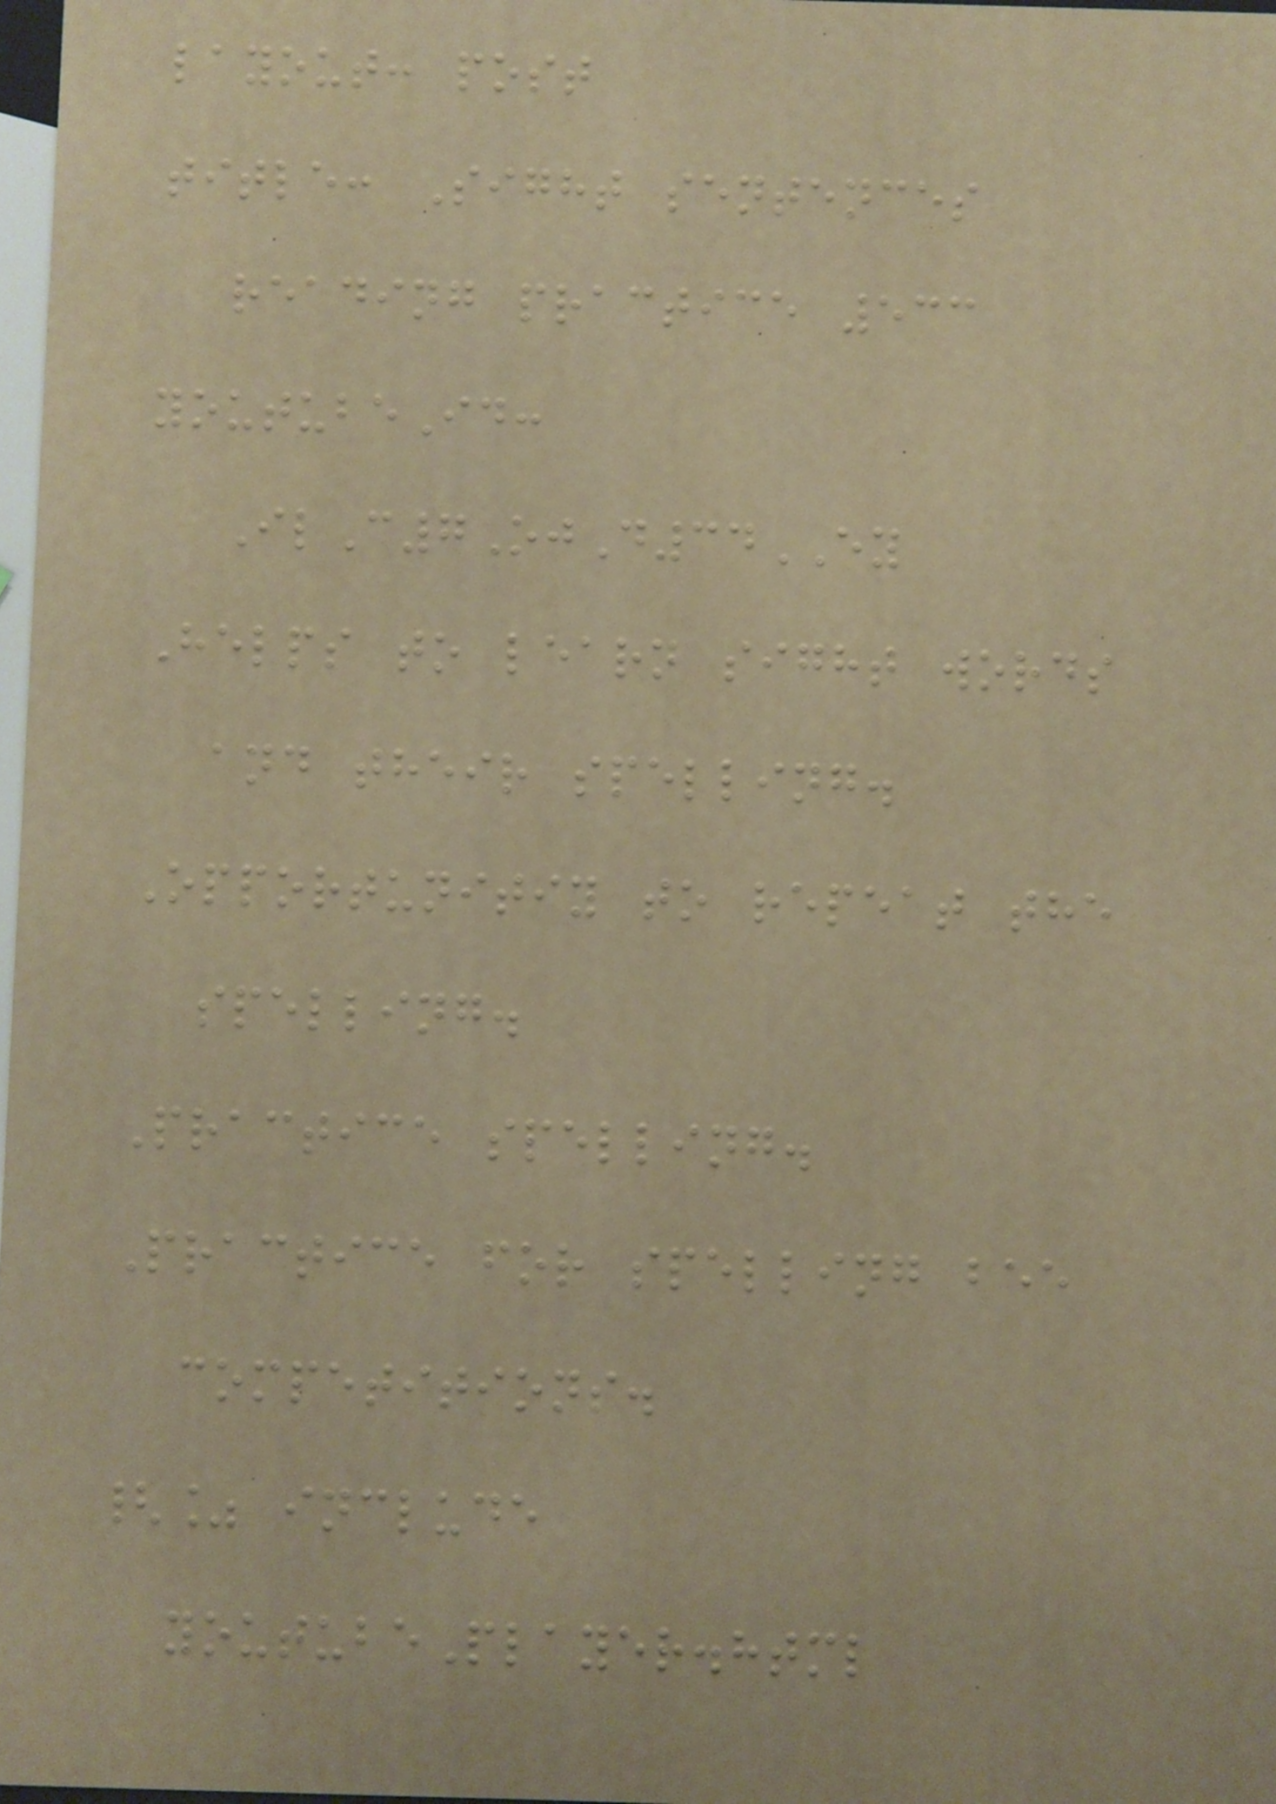layout: post
title: Sight sentences
reading practice 533
youtubeId:
IlC7OjD34EY
Helps to learn sight words
and their spelling.
Opportunitiy to repeat the
spelling.
Practice spelling.
Practice for spelling bee
competitions.
{% include
youtubePlayer.html
